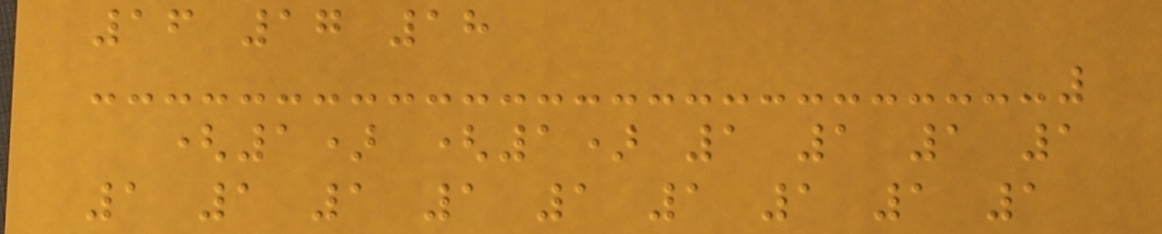16 17 18
(1) (1) 1 1 1 1
1 1 1 1 1 1 1 1 1
